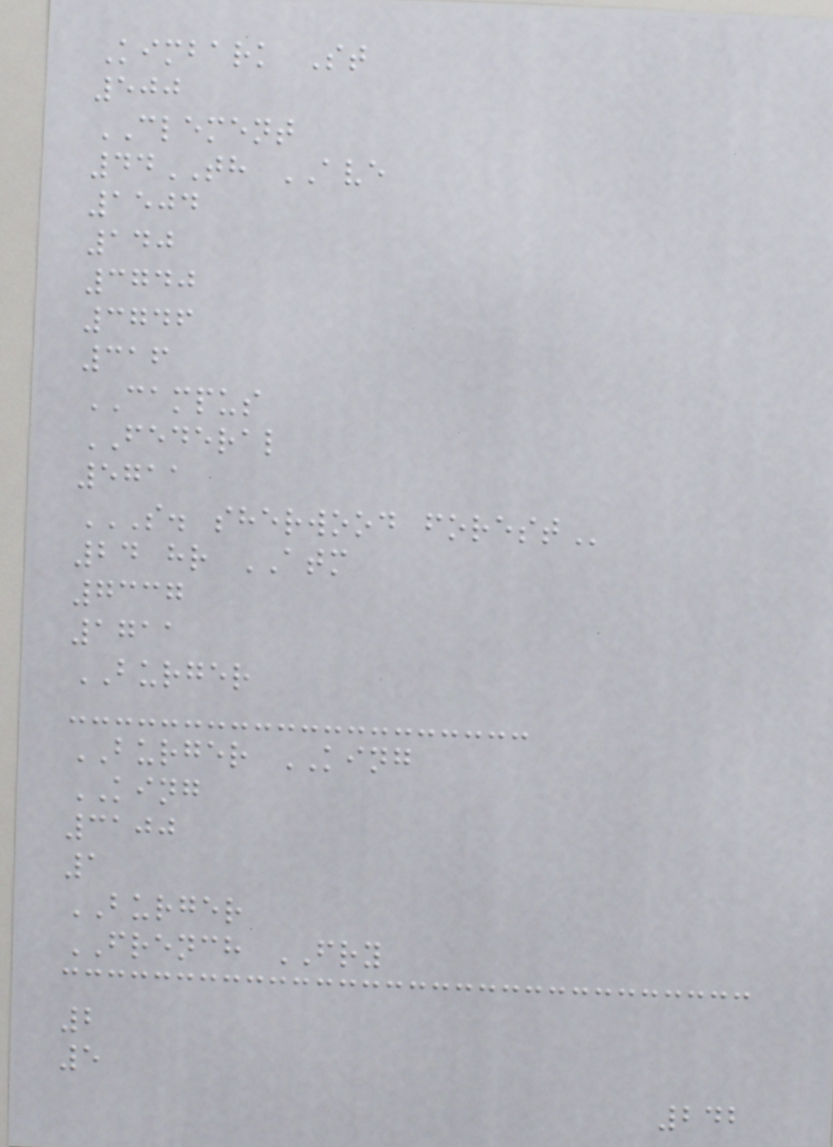Kimbark St
500
CLEMENT
44TH AVE
1504
140
3740
3746
316
CAMPUS
FEDERAL
5711
S. SHERWOOD FOREST
24 hr ATM
7337
1711
BURGER
BURGER KING
KING
3100
1
BURGER
FRENCH FRY
2
5
242
